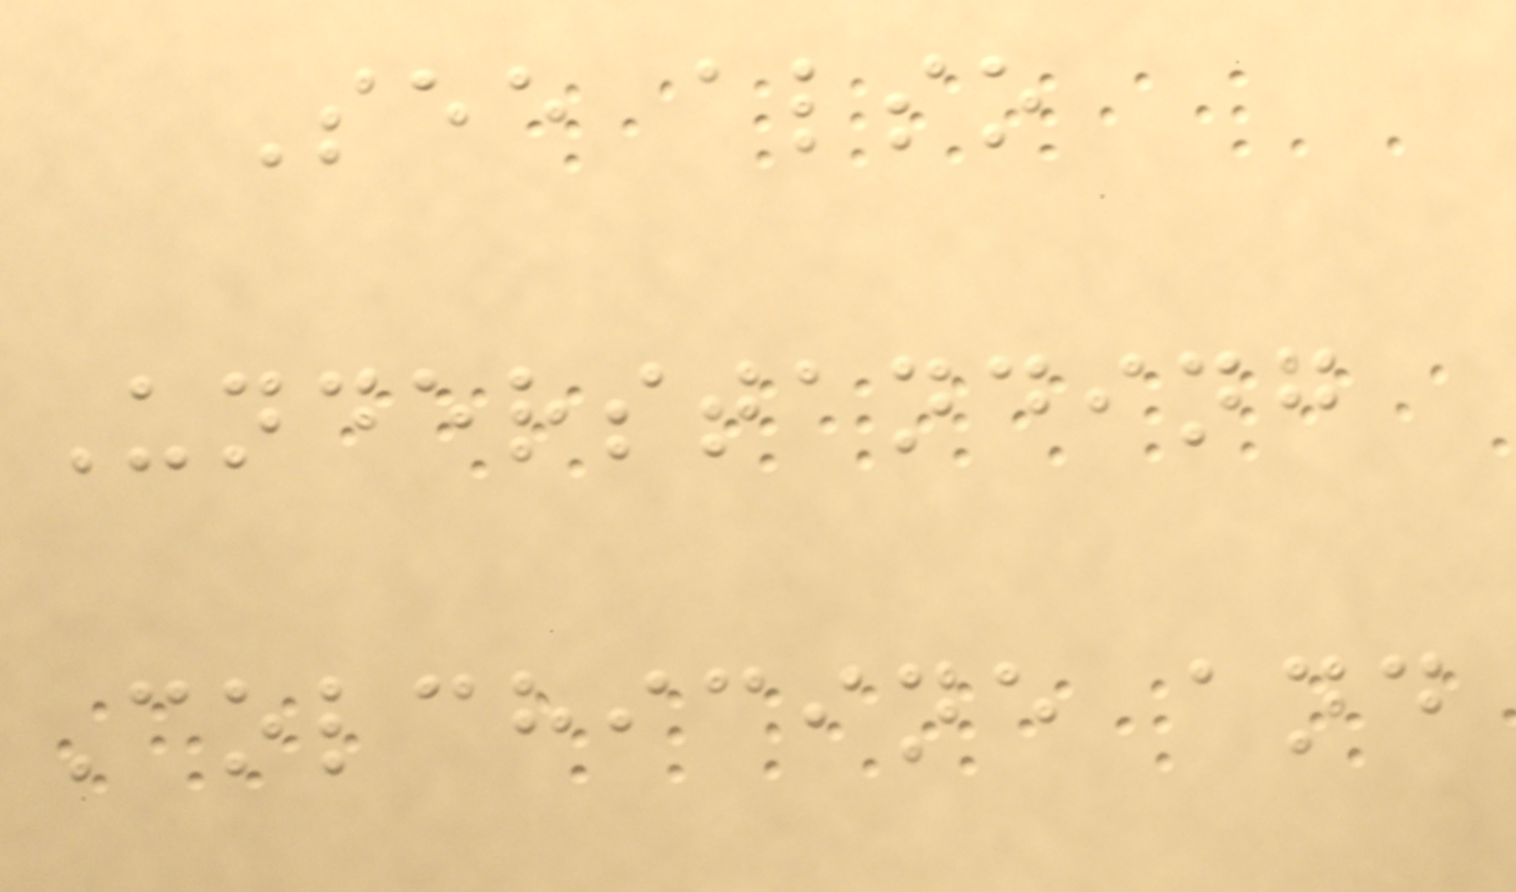See also
Understanding
Colchicine and
